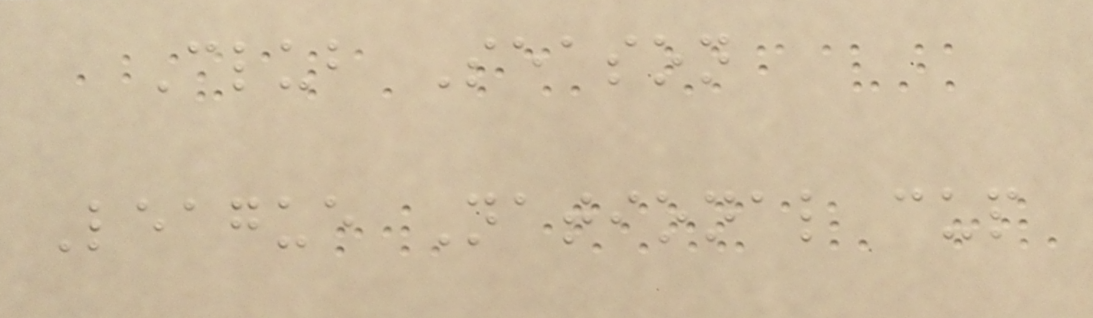Club Season
League National cup
